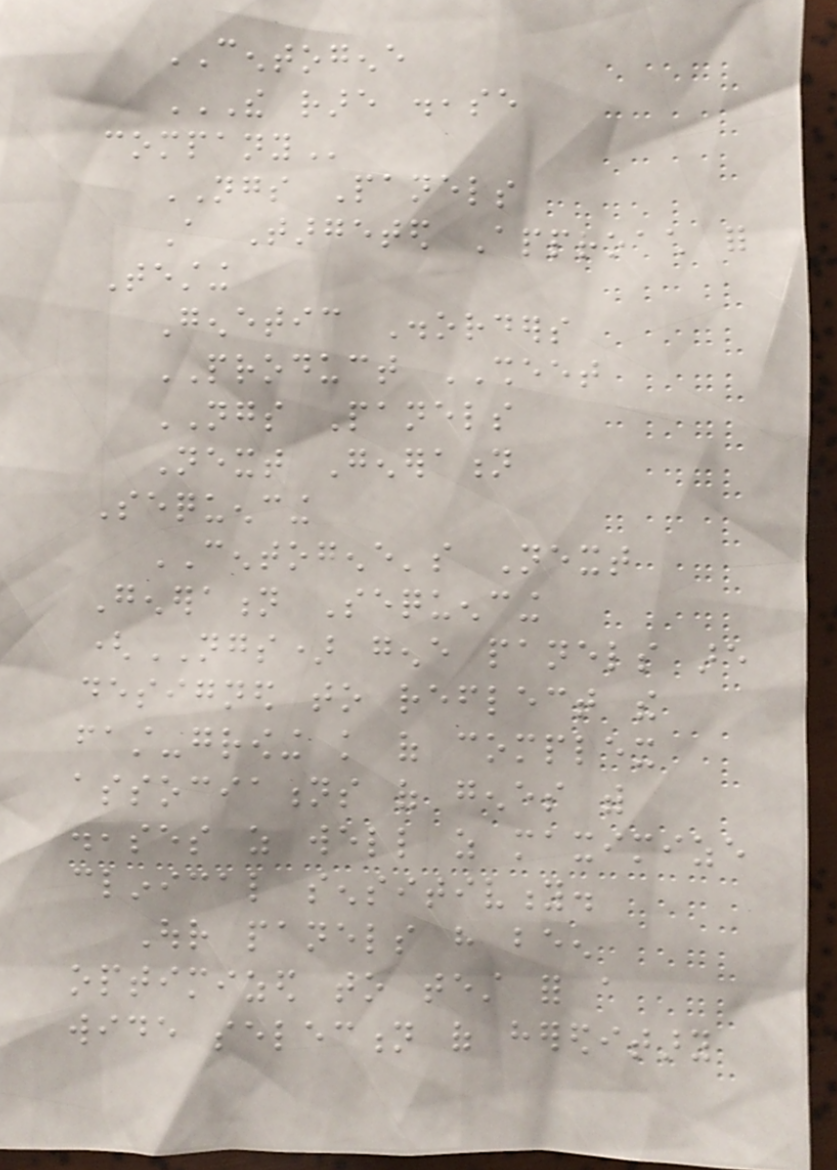CENTOGENE
THE RARE DISEASE
COMPANY
NGS Panels
A Targeted Approach for
Testing
Genetic Disorders
PRODUCT SHEET
NGS Panels
Next Generation
Sequencing
CENTOGENE's Next
Generation Sequencing
(NGS) gene panels are
designed to reflect the
fast-growing knowledge of complex
associations of genes with
diseases as well as maximize
clinical sensitivity.
Our panels have been
optimized to test for a
wide selection of hereditary
